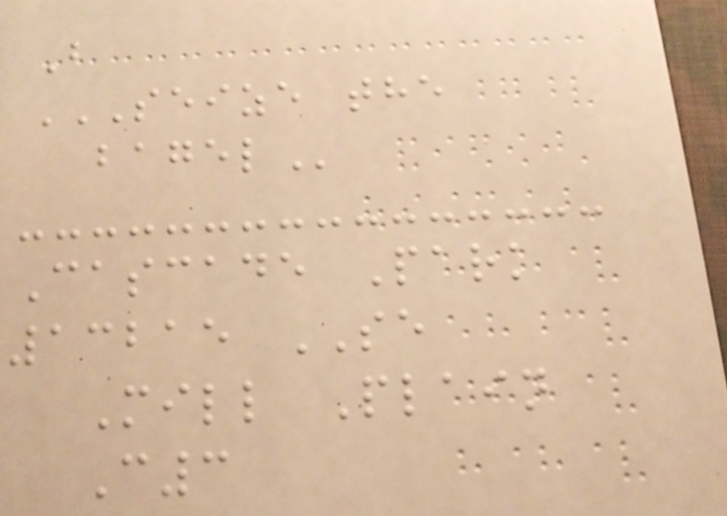B
SEIZE THE
BAGEL
Cascade Park
13215 SE
Mill Plain
C3
